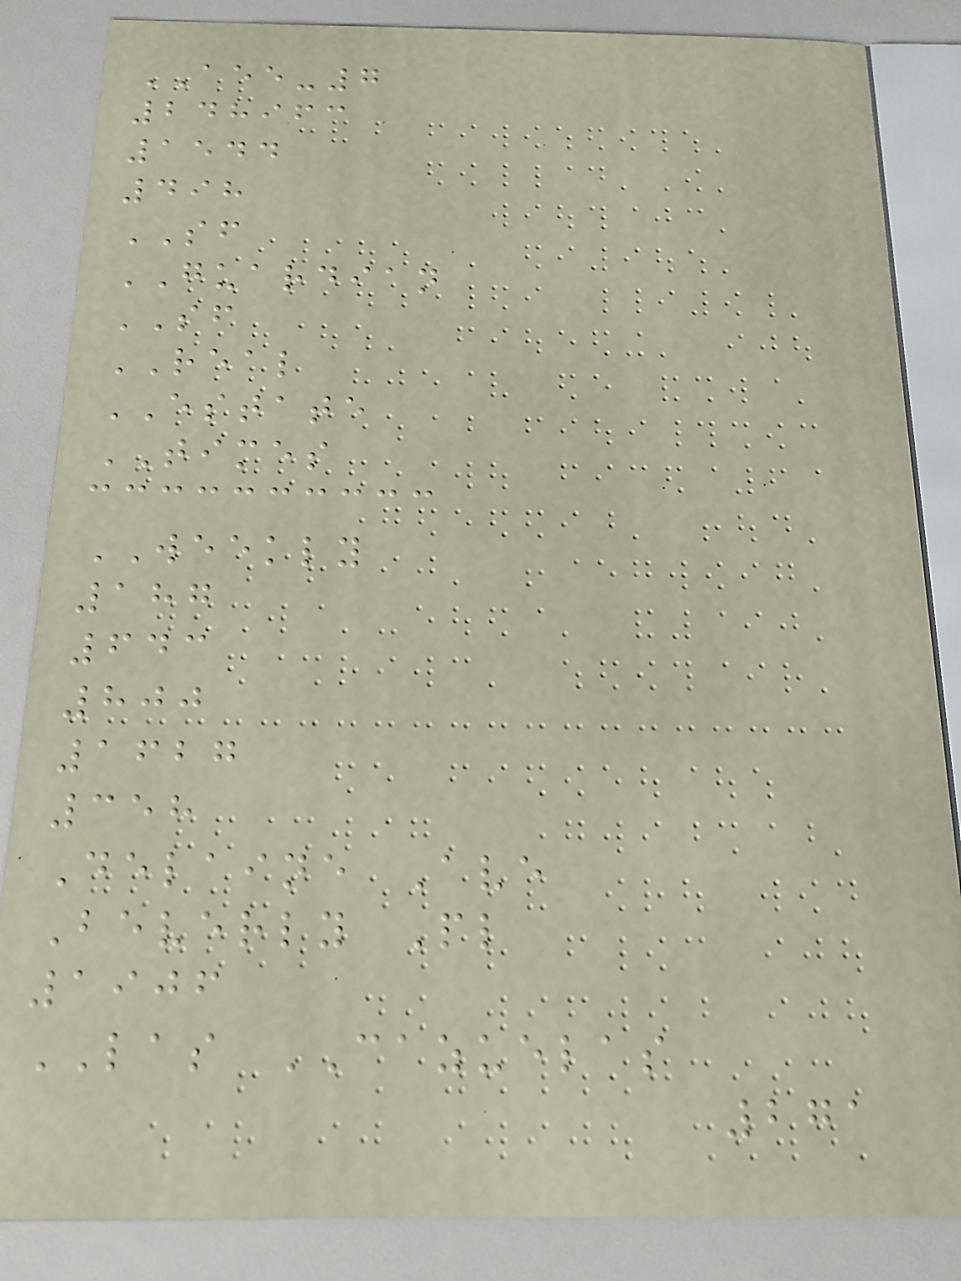AEE-7
248963
1544
498
SF
GUARDIAN
SF
REAL
ESTATE
TIMES
WEEKLY
187
643
800
1627
358
Delaine Ave
Beverly Pl
1906
LAS CAZUELAS
271
